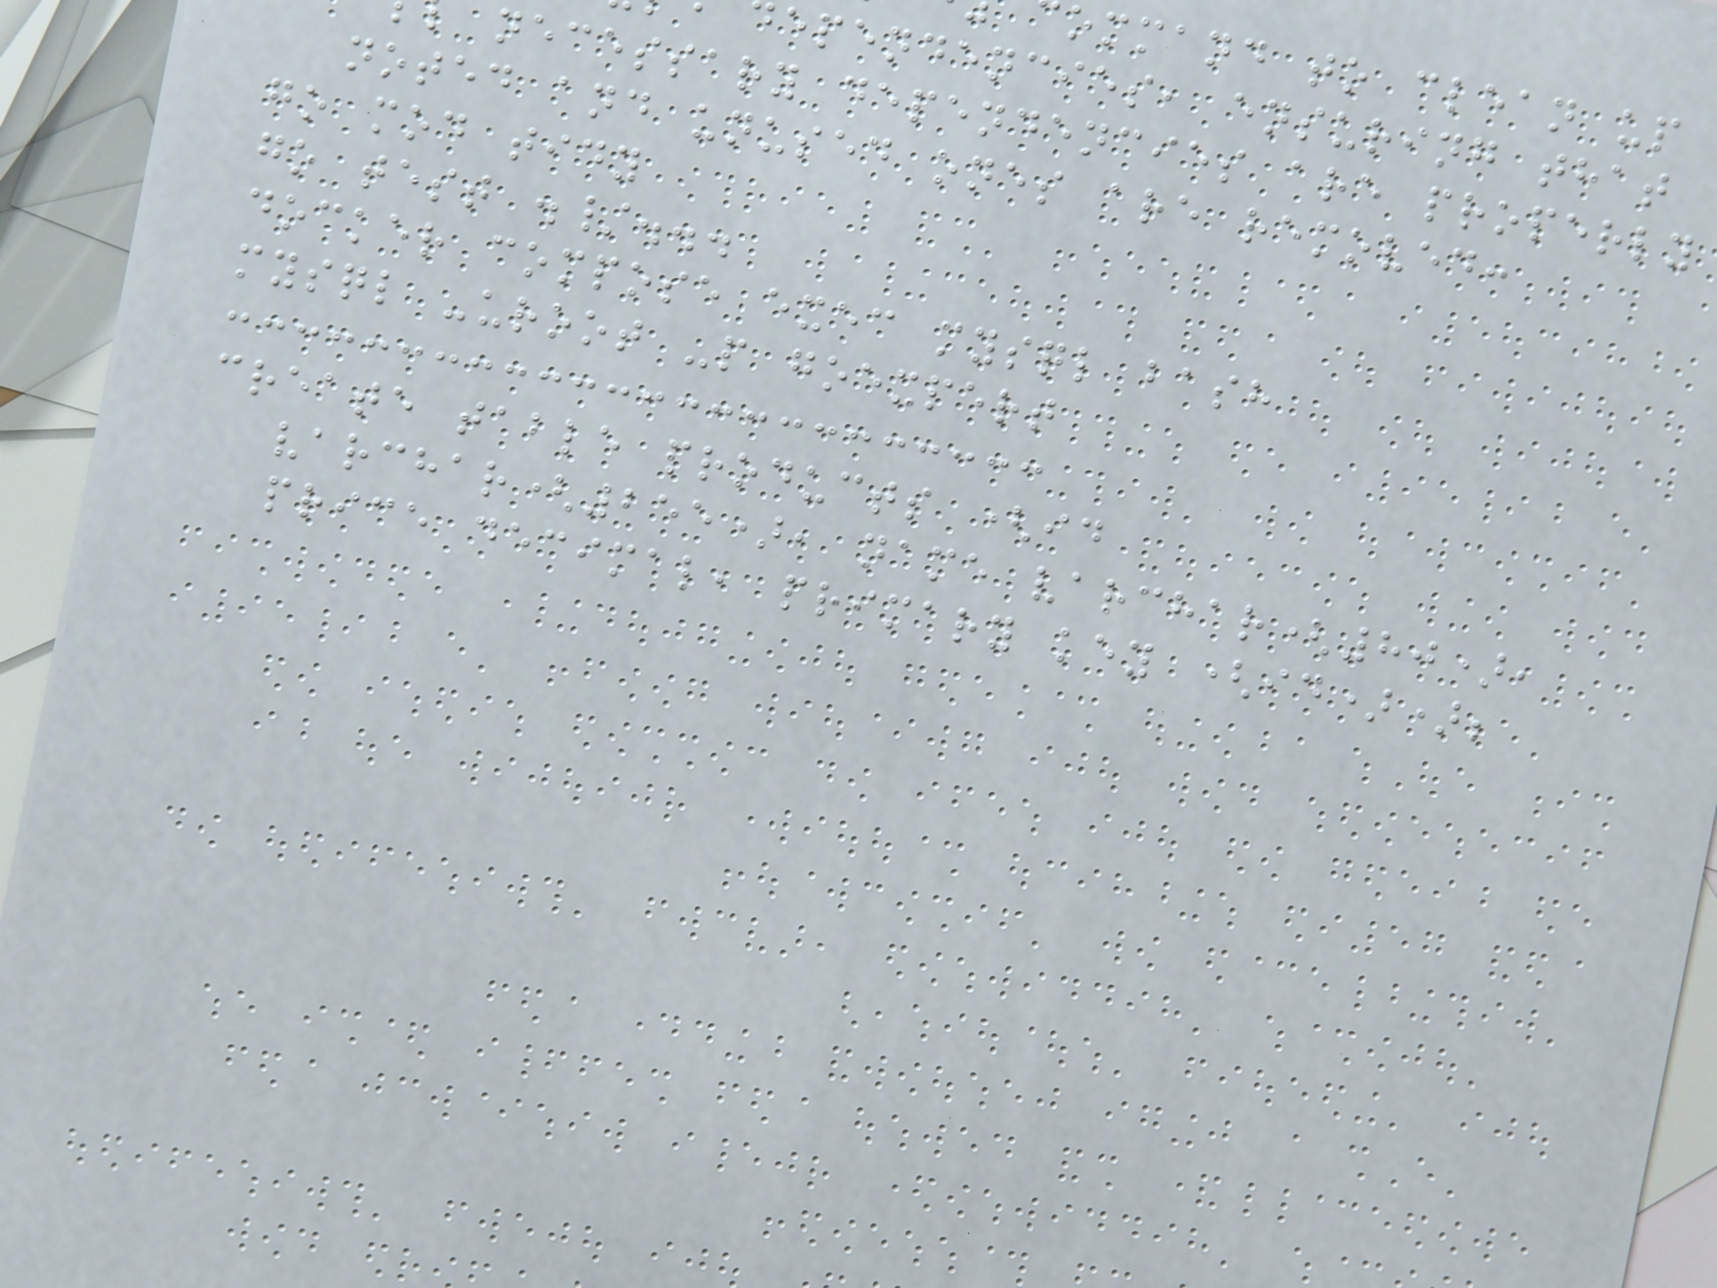ommand to clean up
ependencies, ensuring that
necessary dependencies are properly
noted and unused ones are removed:
go mod tidy
go test ./...
docker compose exec mysql bash
mysql -uroot -p goexpert
create table products (id
varchar(255), name varchar(80),
price decimal, primary key (id));
